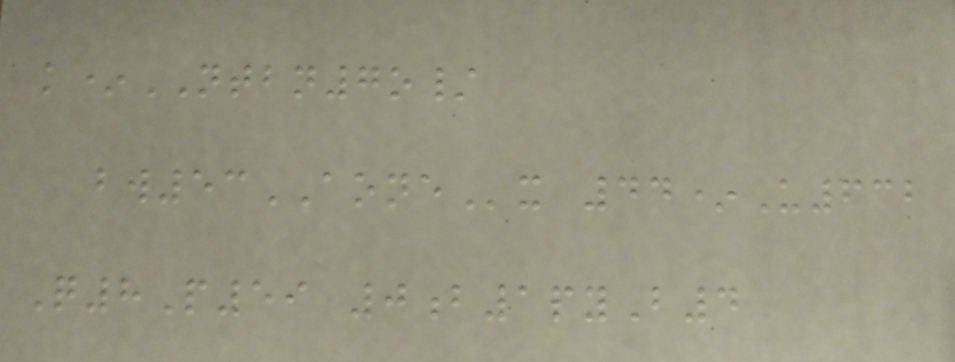k*NTBN7o/
bw53AONEx 44*U632
Q8P59 0b1pyB4
